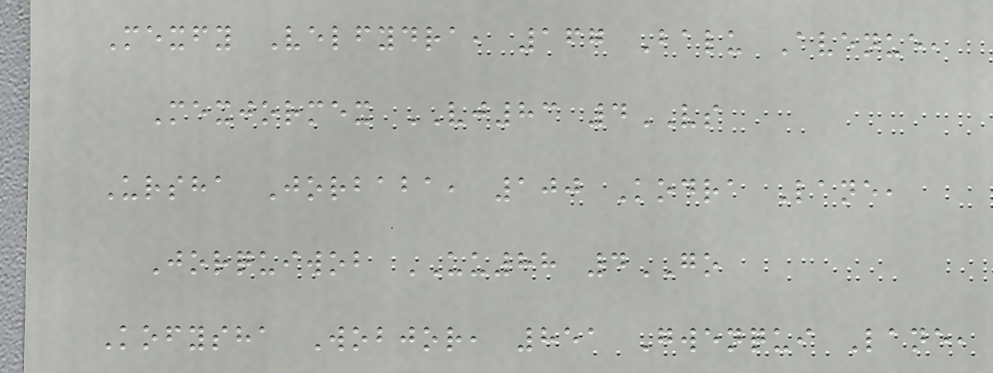Mexfy Velfydra, 167 Balu Avenue,
Mexjormex VJ83 4VS
Ursha Jorbaba, 100 Kodra Lane,
Jorquiwob UU88 4GO
Kofysha Wobjor, 851 Gwenqui Lane,
